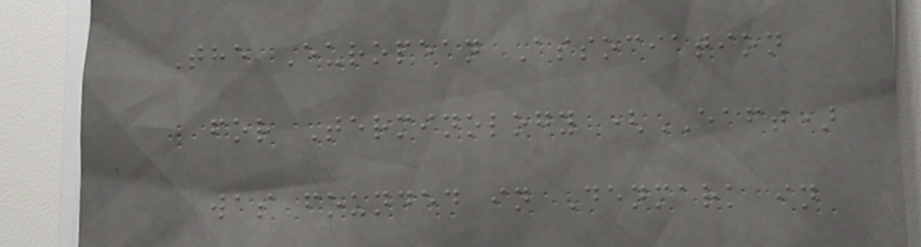The European Association
for Terminology (EAFT)
was founded in Denmark in
